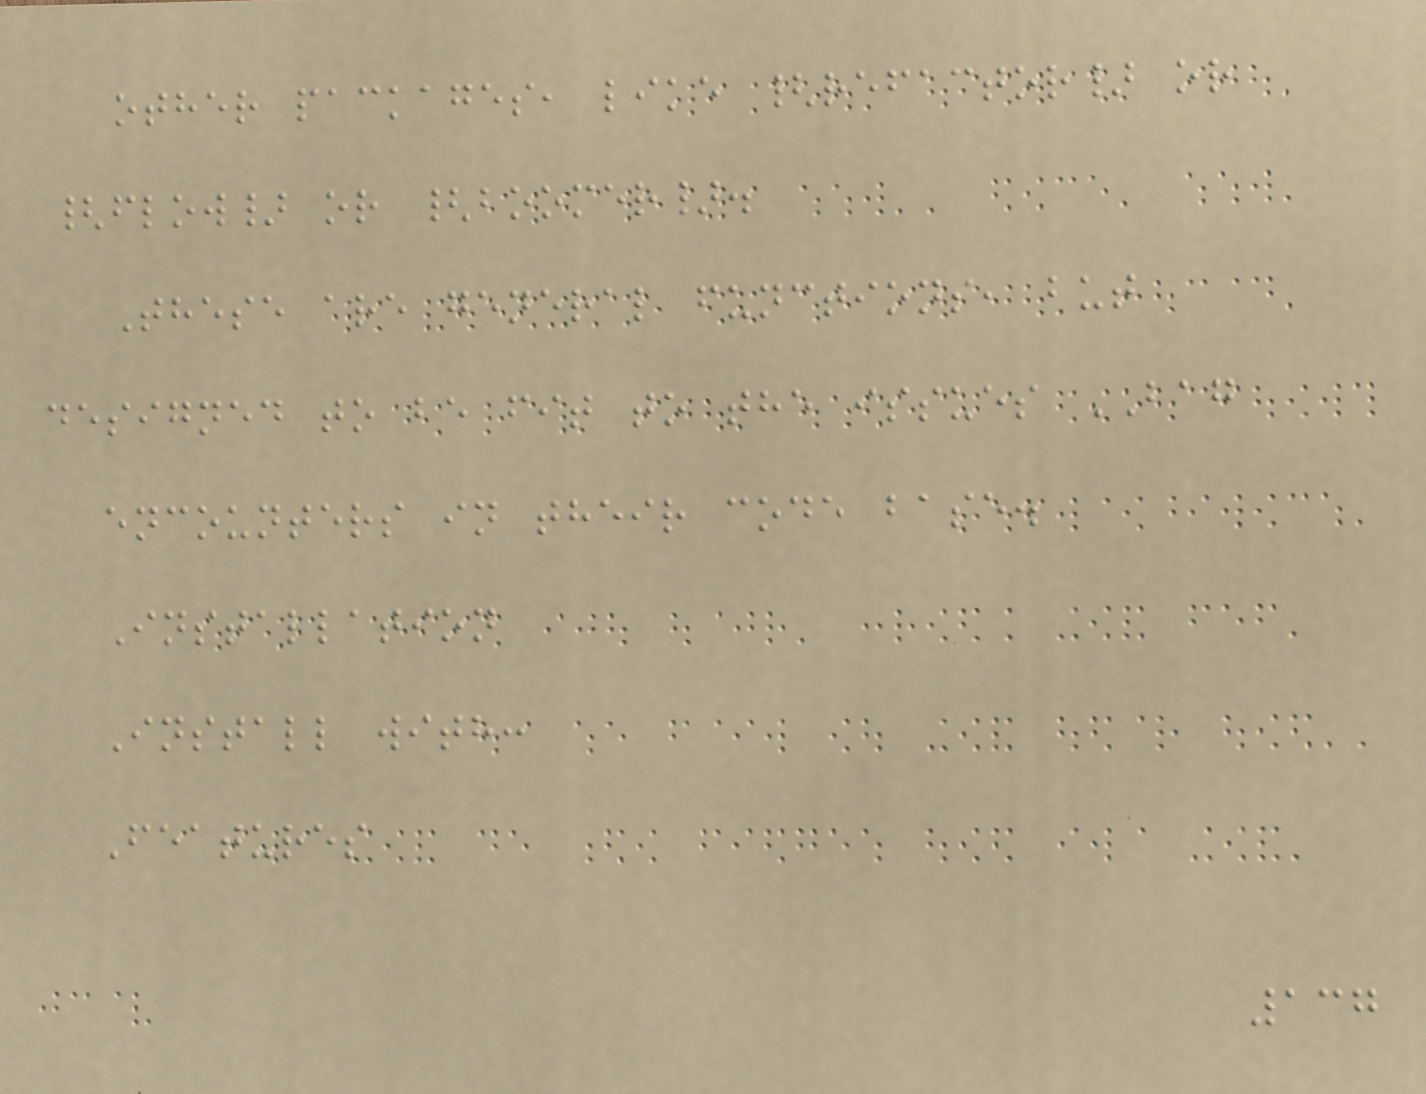other packages, like {refactor} or
{flow} or {boomer}.
These are general functions, but
designed to be fit to the issues BAG
encounters in their code base.
Installation
Install with:
Features
137
